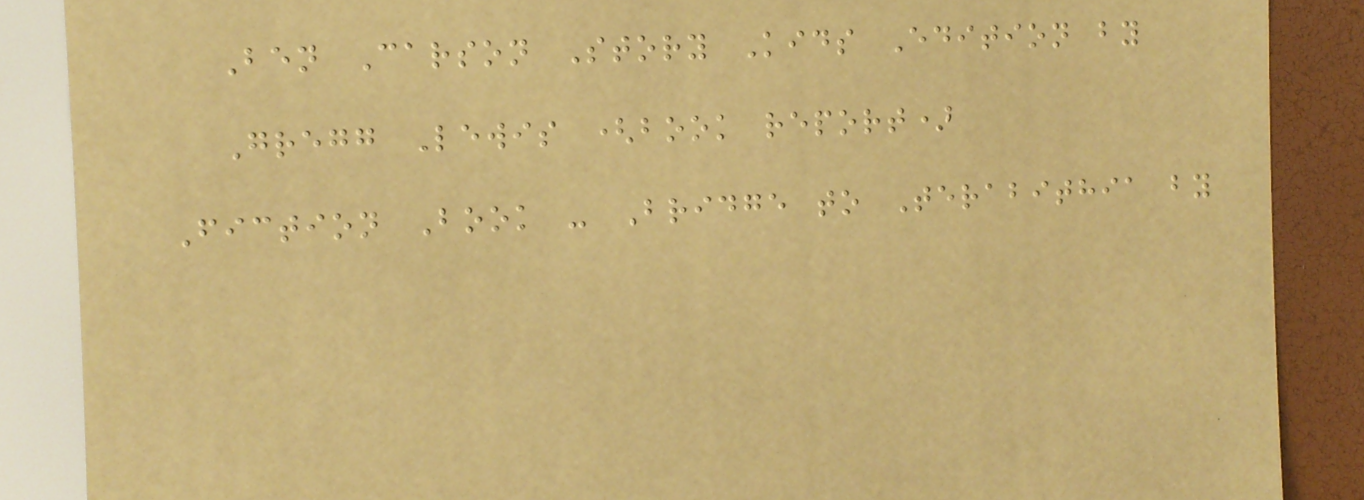Ben Carson Story Kids Edition by
Gregg Lewis (book report)
Fiction Book - Bridge to Terabithia by
